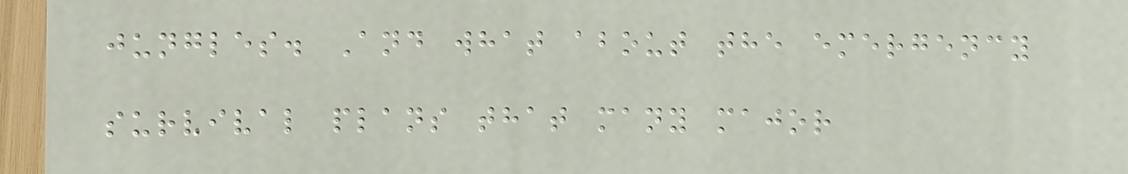jungles. And what about the emergency
survival plans that many major
